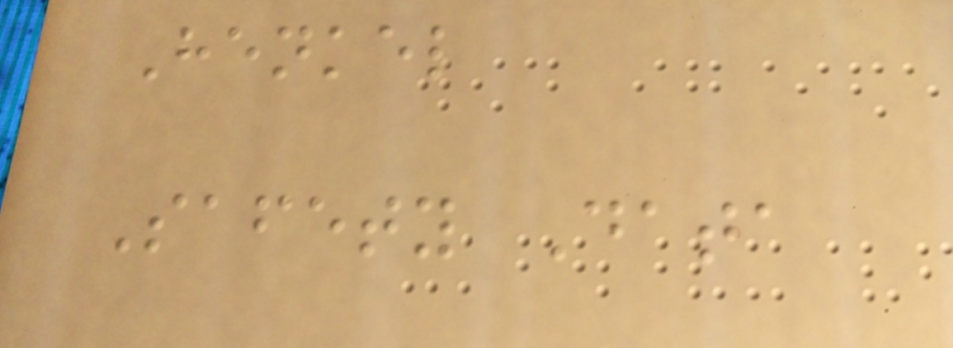Henkel
Safety Data
